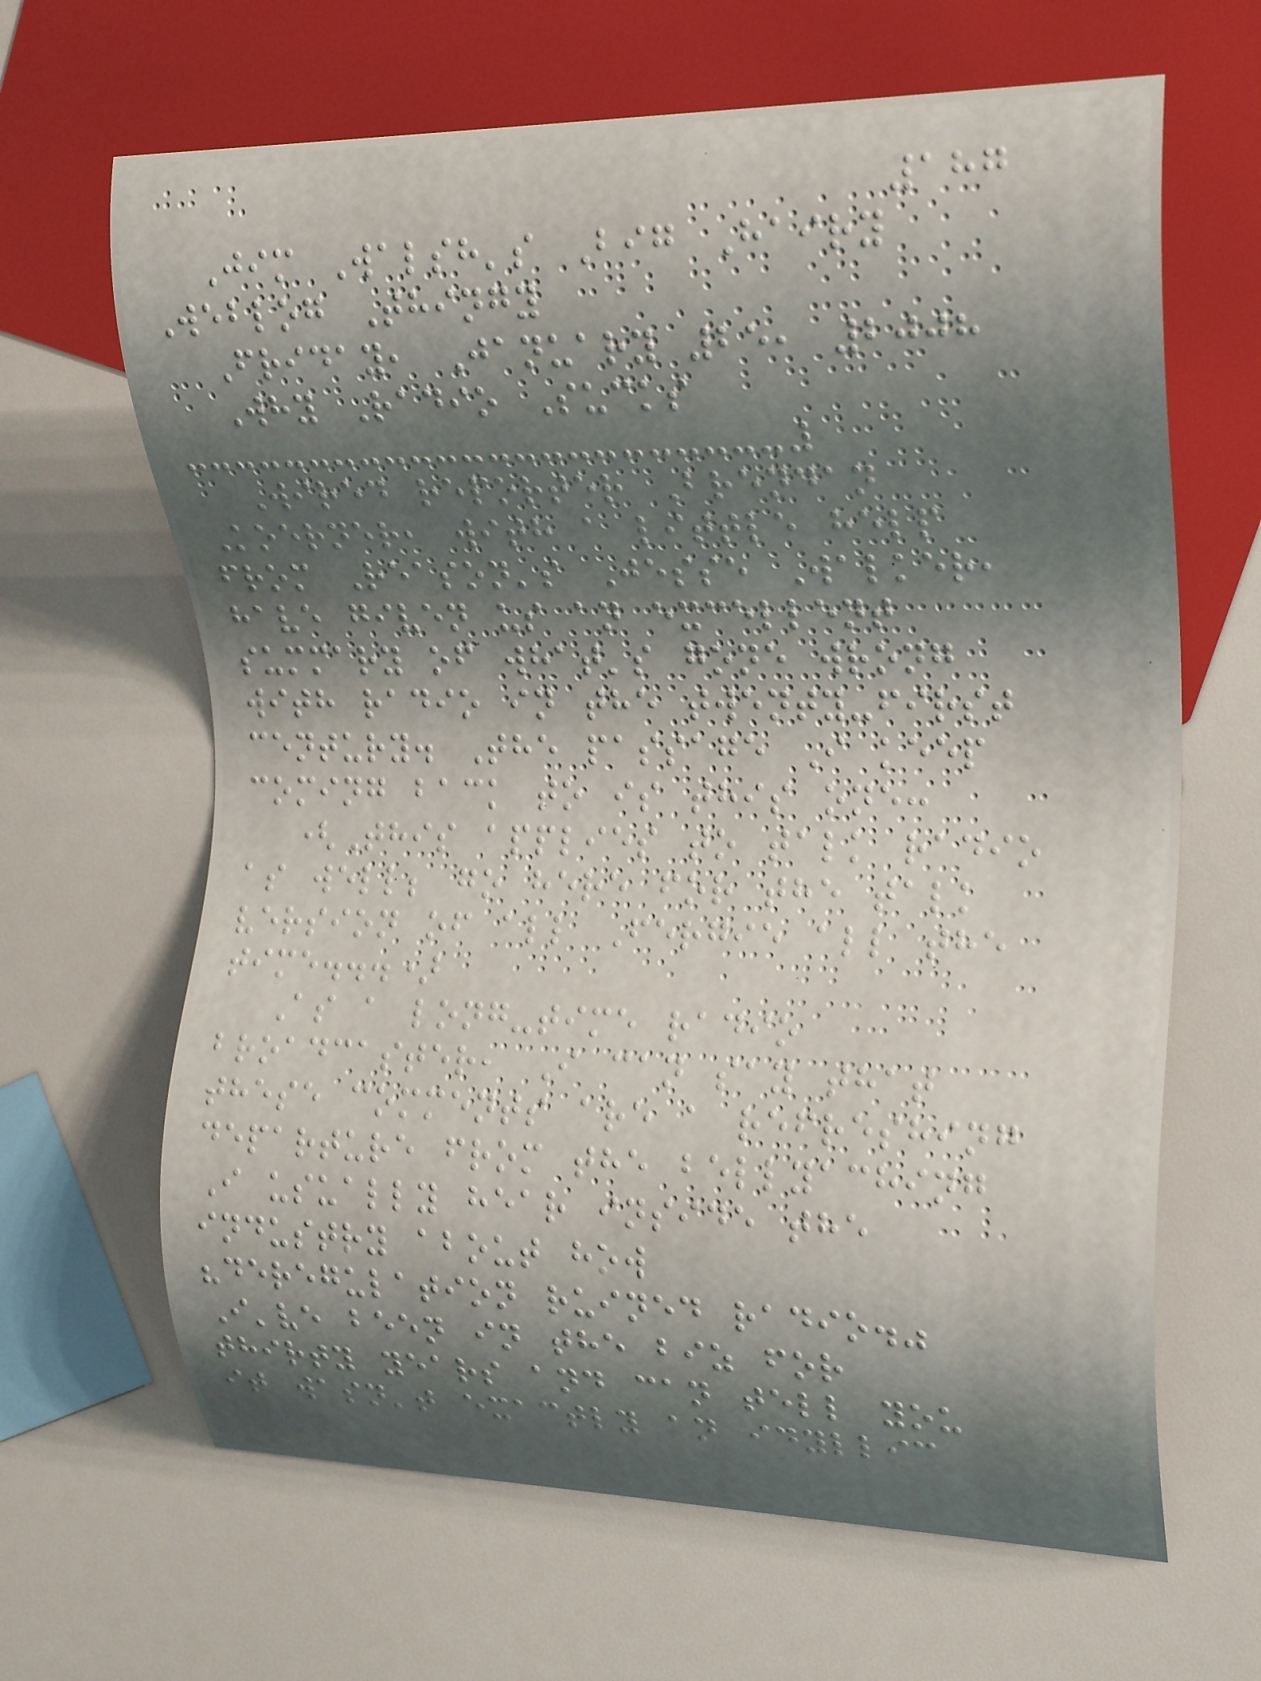187
Jim Walsh's Big Hairy
Weblog Thingy
Friday, January 25, 2008
Why Radio Sucks
Wired reporter Brendan
Koerner, with a little help
from Reason's Jesse Walker,
have given us an excellent
summary of what's gone wrong
with radio in the twenty-first
century. The passage I keep
coming back to is this one:
(This applies to talk radio
as well; go here for the talk
version of all Fergie all the
time...)
As a long-time radio
broadcaster, I can say that
these comments are a refreshing
departure from the bellyaching
I usually hear inside the
industry about how
"deregulation ruined radio."
I've been in the biz for
thirty years and can tell you
it wasn't exactly an idyllic
